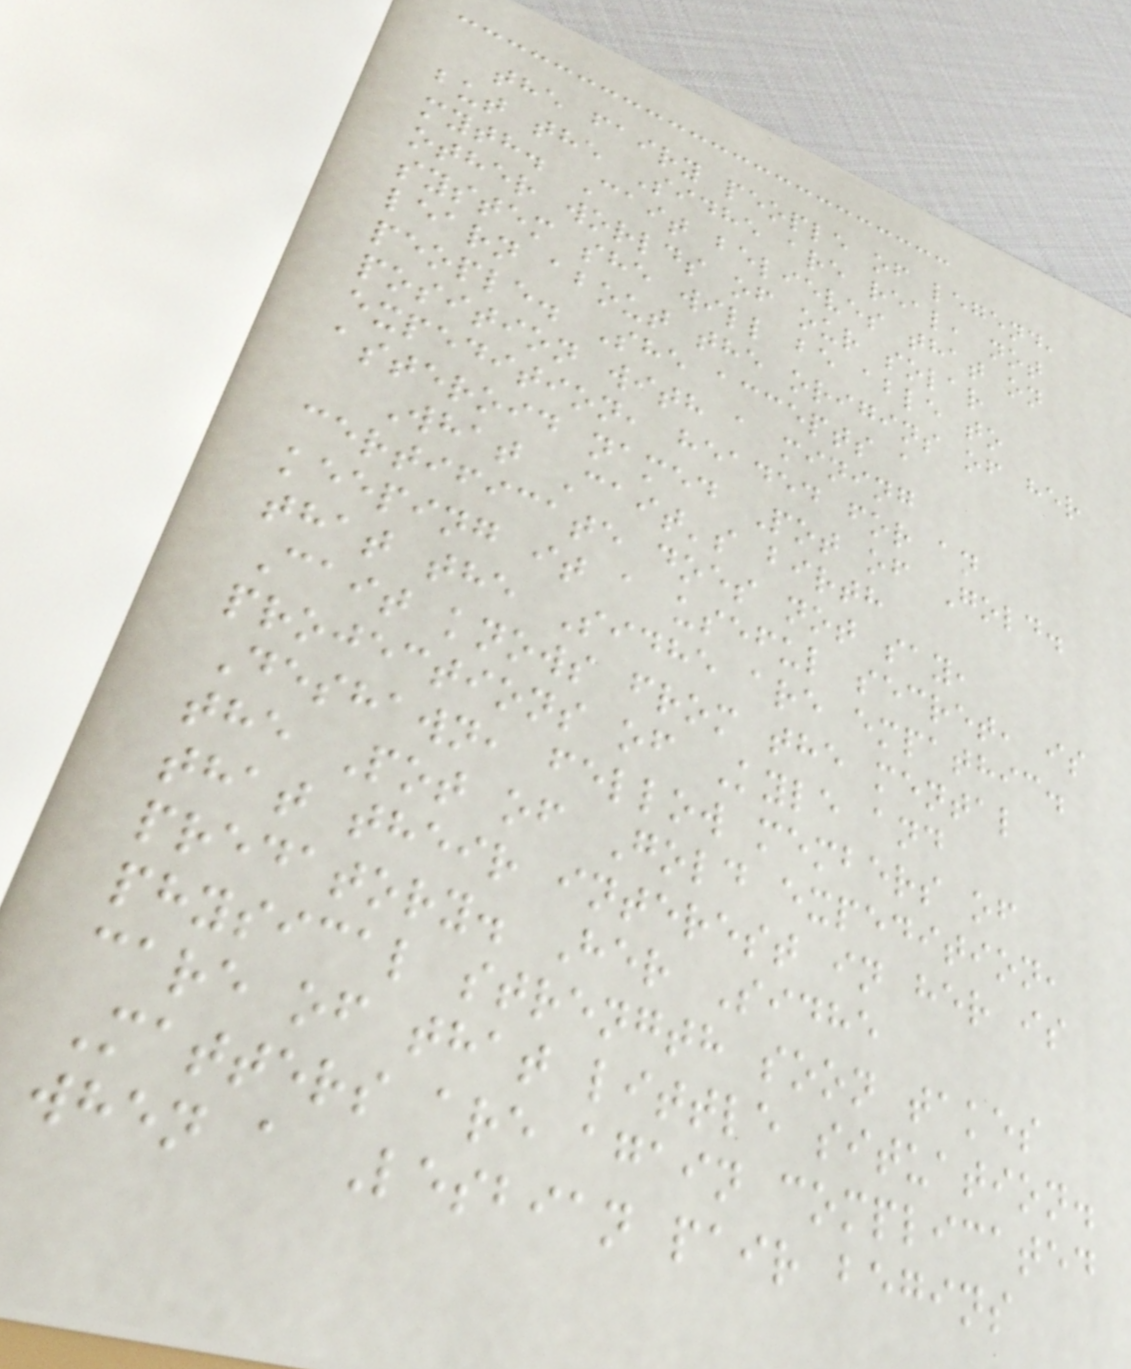the fairy people of legend,
but the Sidhe are real, not
myth. Cait believes that on
other worlds of our solar
system she will be able to
learn about the origins of her
people. She accepts a
position with a mining
expedition, headed for an
asteroid named Pot of Gold.
What Cait's birth
certificate does not say,
keeping it a useful secret, is
that the Sidhe are empathic.
Cait knows from the mental
projections of Kyle and
Deshawn, fellow members of
the Pot of Gold expedition,
that their interest in her is
predatory. Her Sidhe
physical strength soon takes
care of that little situation.
Matters are again complicated
when a Lesbian pair begins
